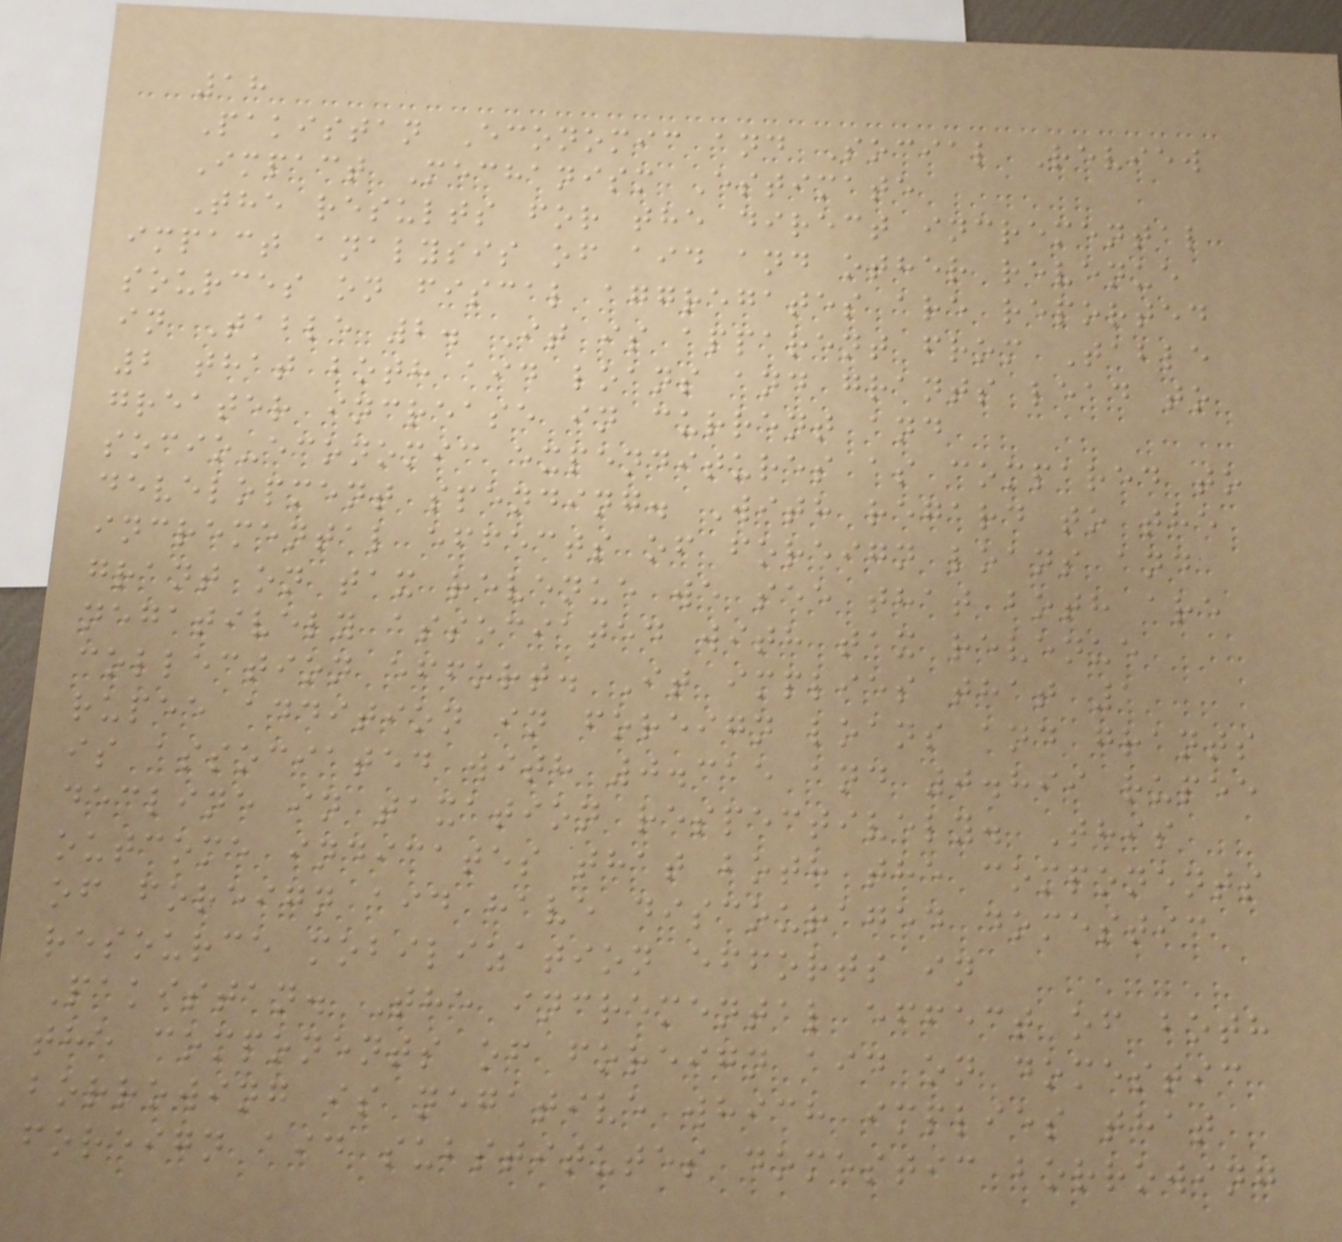18
Pakistan Economic and Social Review
Impact Mechanism Estimate
The results for the direct incremental
impact analysis of aid and other revenue
sources on fiscal aggregates are reported
in Table 2. It is apparent from Table
2 that both aid loans and grants lead to
greater increase in current and
socio-economic expenditures as compared to
development spending. With regard to the
incremental effects of foreign loans and
grant on tax revenue we see that both are
negatively associated with tax revenue
collection effort. It implies that 1
rupee addition in foreign loans and grants
is associated with 0.315 and 0.899 rupee
decline in taxation respectively. This
outcome indicates that both the components
of foreign aid have discouraged domestic
resource mobilization efforts in
Pakistan. The incremental effect of both
the components of foreign aid on domestic
borrowing is negative which implies that
foreign aid substitutes domestic borrowing
